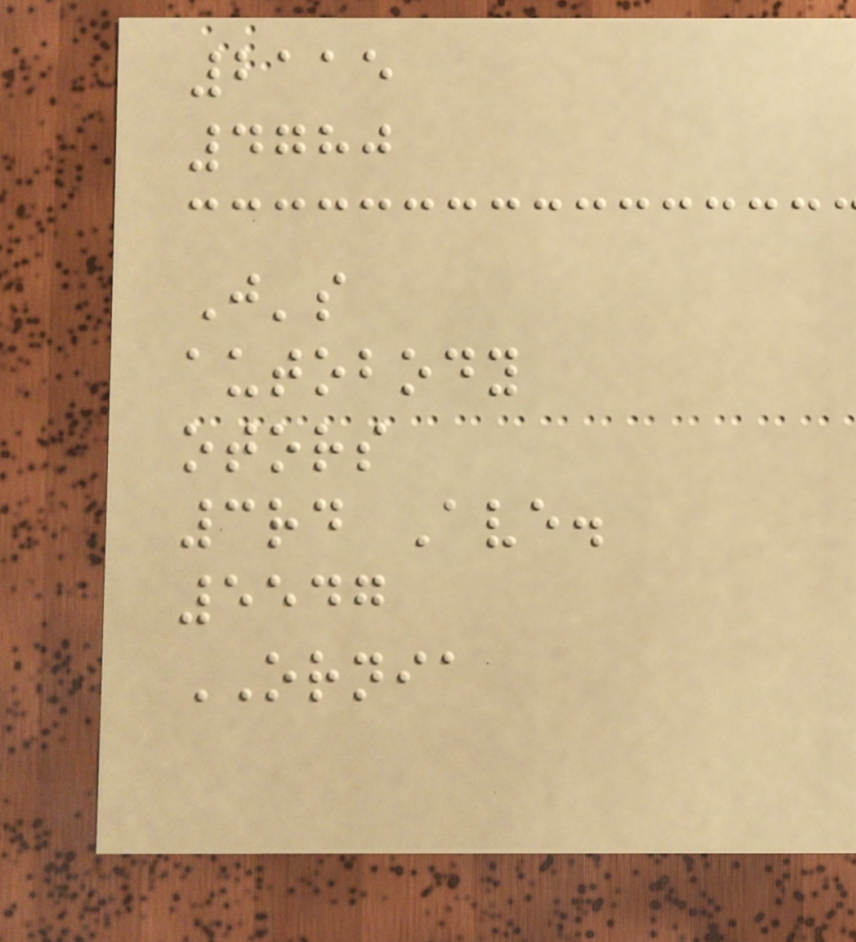2115
4780
J's
autobody
otors
3rd Ave.
5547
ORNIA
